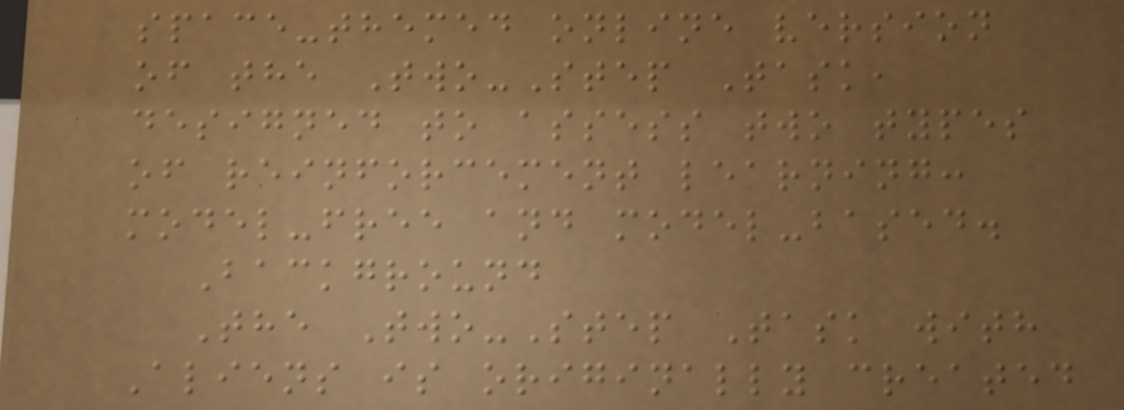space-themed online version
of the Two-Step Task,
designed to assess two types
of reinforcement learning:
model-free and model-based.
Background
The Two-Step Task with
Aliens is originally created
